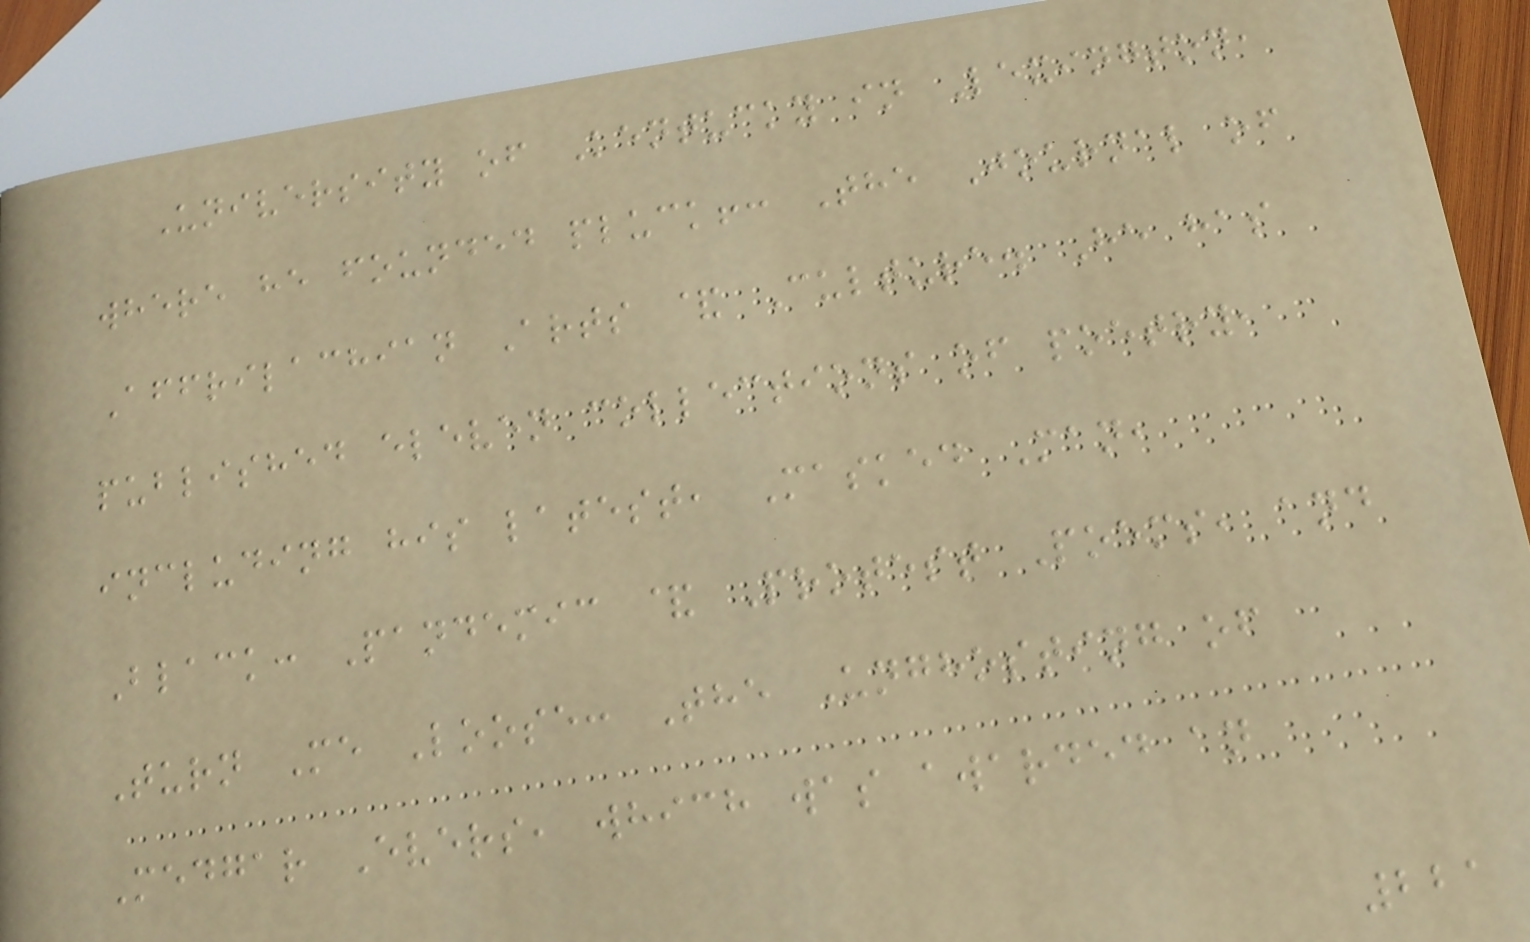University of Kentucky in Lexington,
where he founded pluck!: The Journal of
Affrilachian Arts & Culture. He has
published eleven collections of poetry,
including his latest, Masked Man,
Black: Pandemic & Protest Poems, and
Turn Me Loose: The Unghosting of
Medgar Evers, which was awarded an
221
